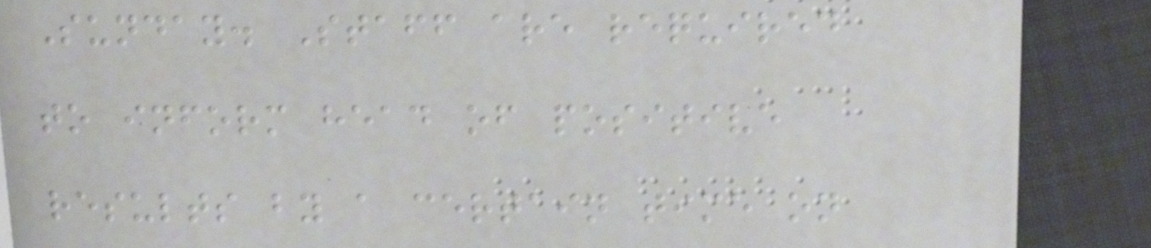Sunday. Staff are required
to inform head of positive
results by a certain time on
